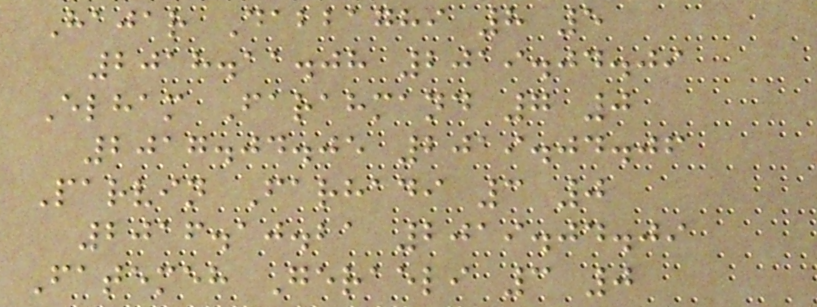Hajar Dabbaghi 8 5
2018.11.08 2019.04.09
Elham Farahmand 7 0
2017.04.05 2019.04.06
Parvin Farhadi 3 0
2016.10.21 2019.04.09
Fatemeh Geraeli 3 0
